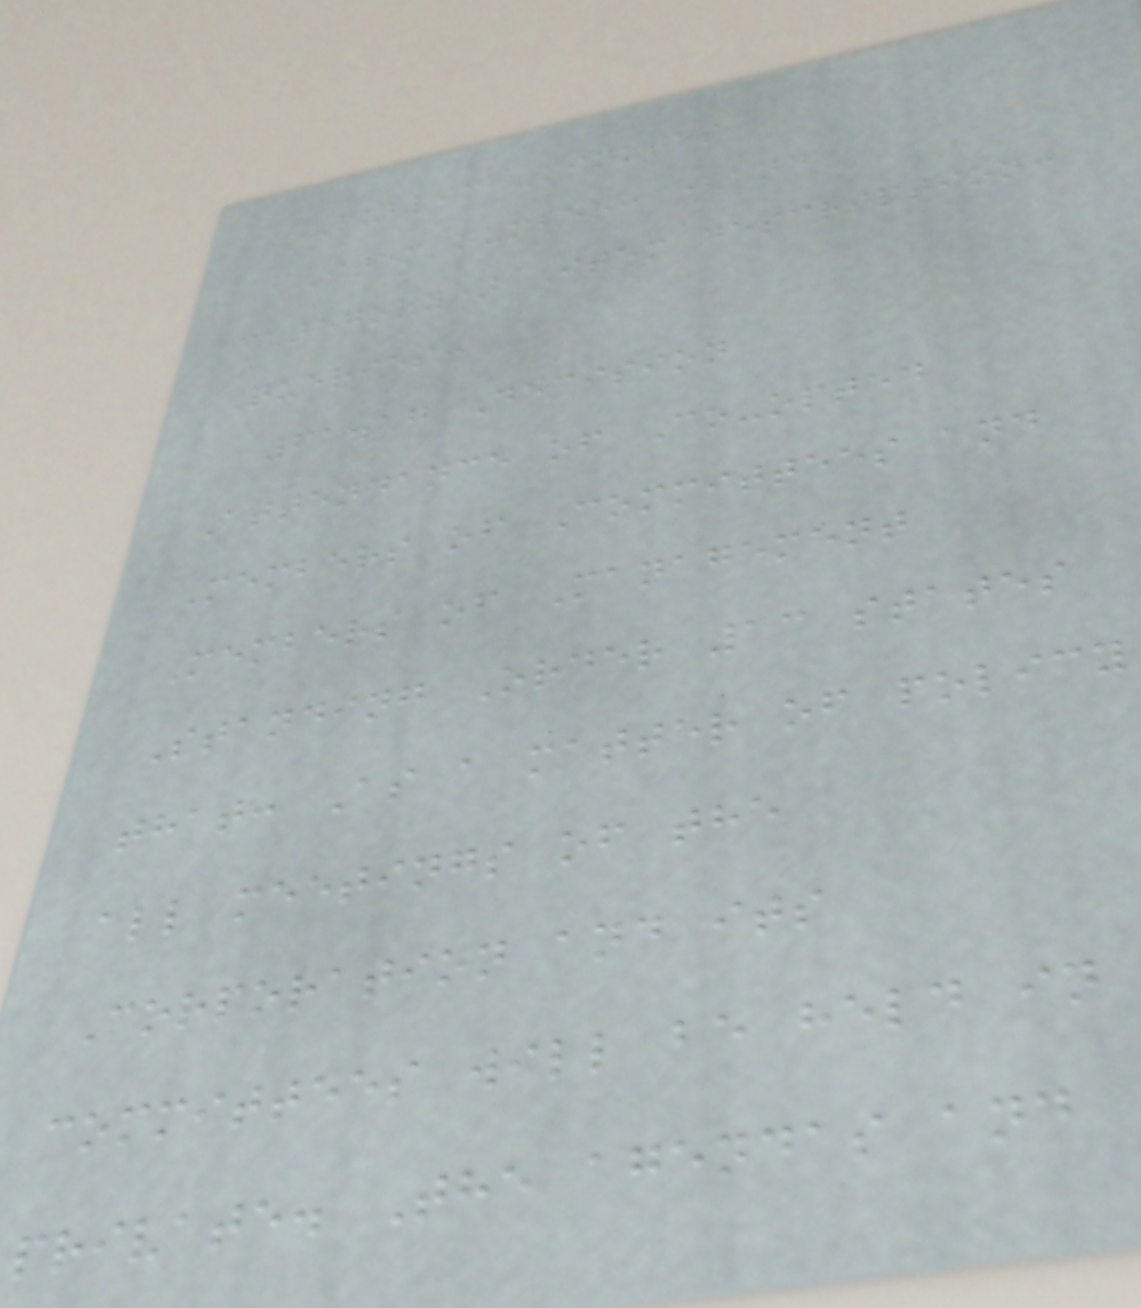Public Minutes
Item number: (and
category) Item description:
Queries:
61.17 Decision
Attendance of Co-opted
Members of Committees and
Members of Management
Standing Order 13 states
that: As a matter of policy
all meetings of the
Corporation and its
committees will be held in
private. The agendas and
